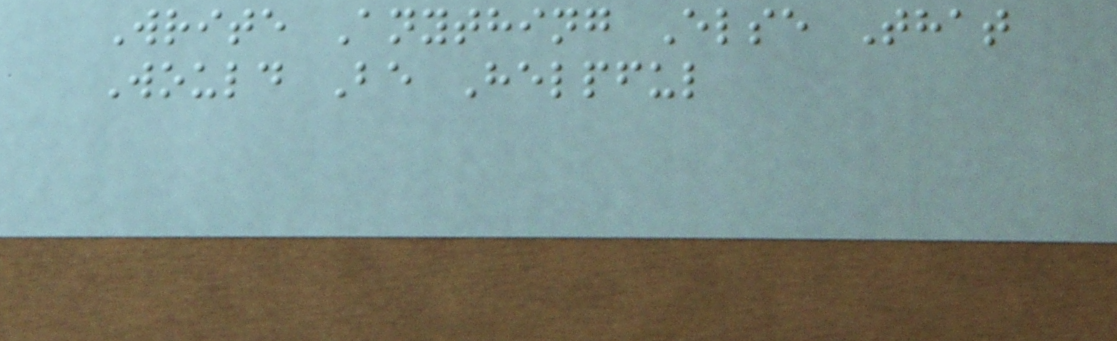Write Anything Else That
Would Be Helpful
